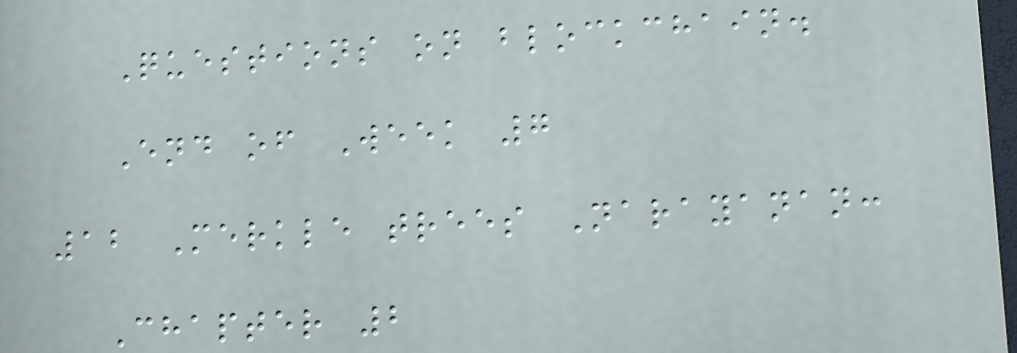Questions on blockchain.
End of Week 7
12 Merkle trees Narayanan:
Chapter 2
